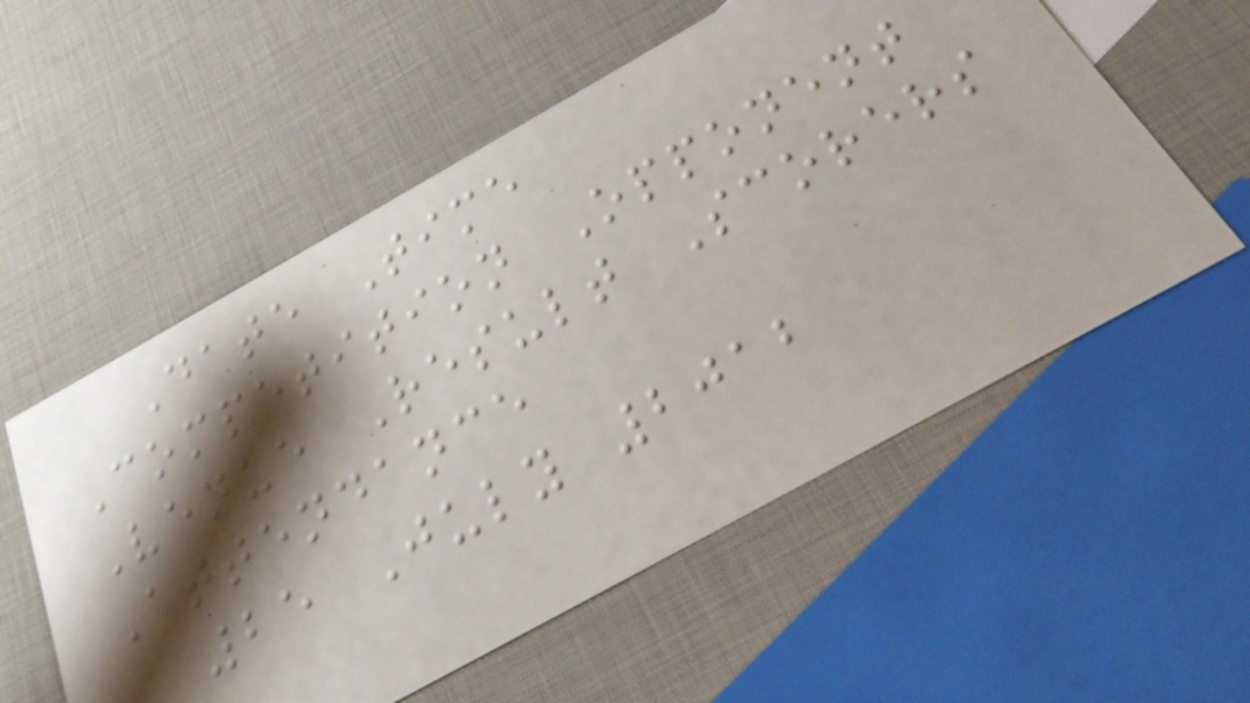Date Time
Competition Opponent
Venue Result Scorers
Attendance
25 July 2012
